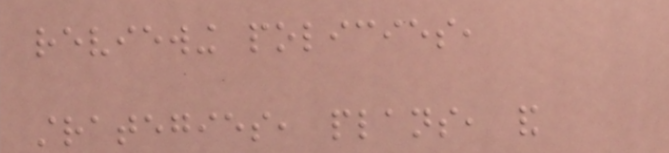reviewing policies,
strategies, plans, and
